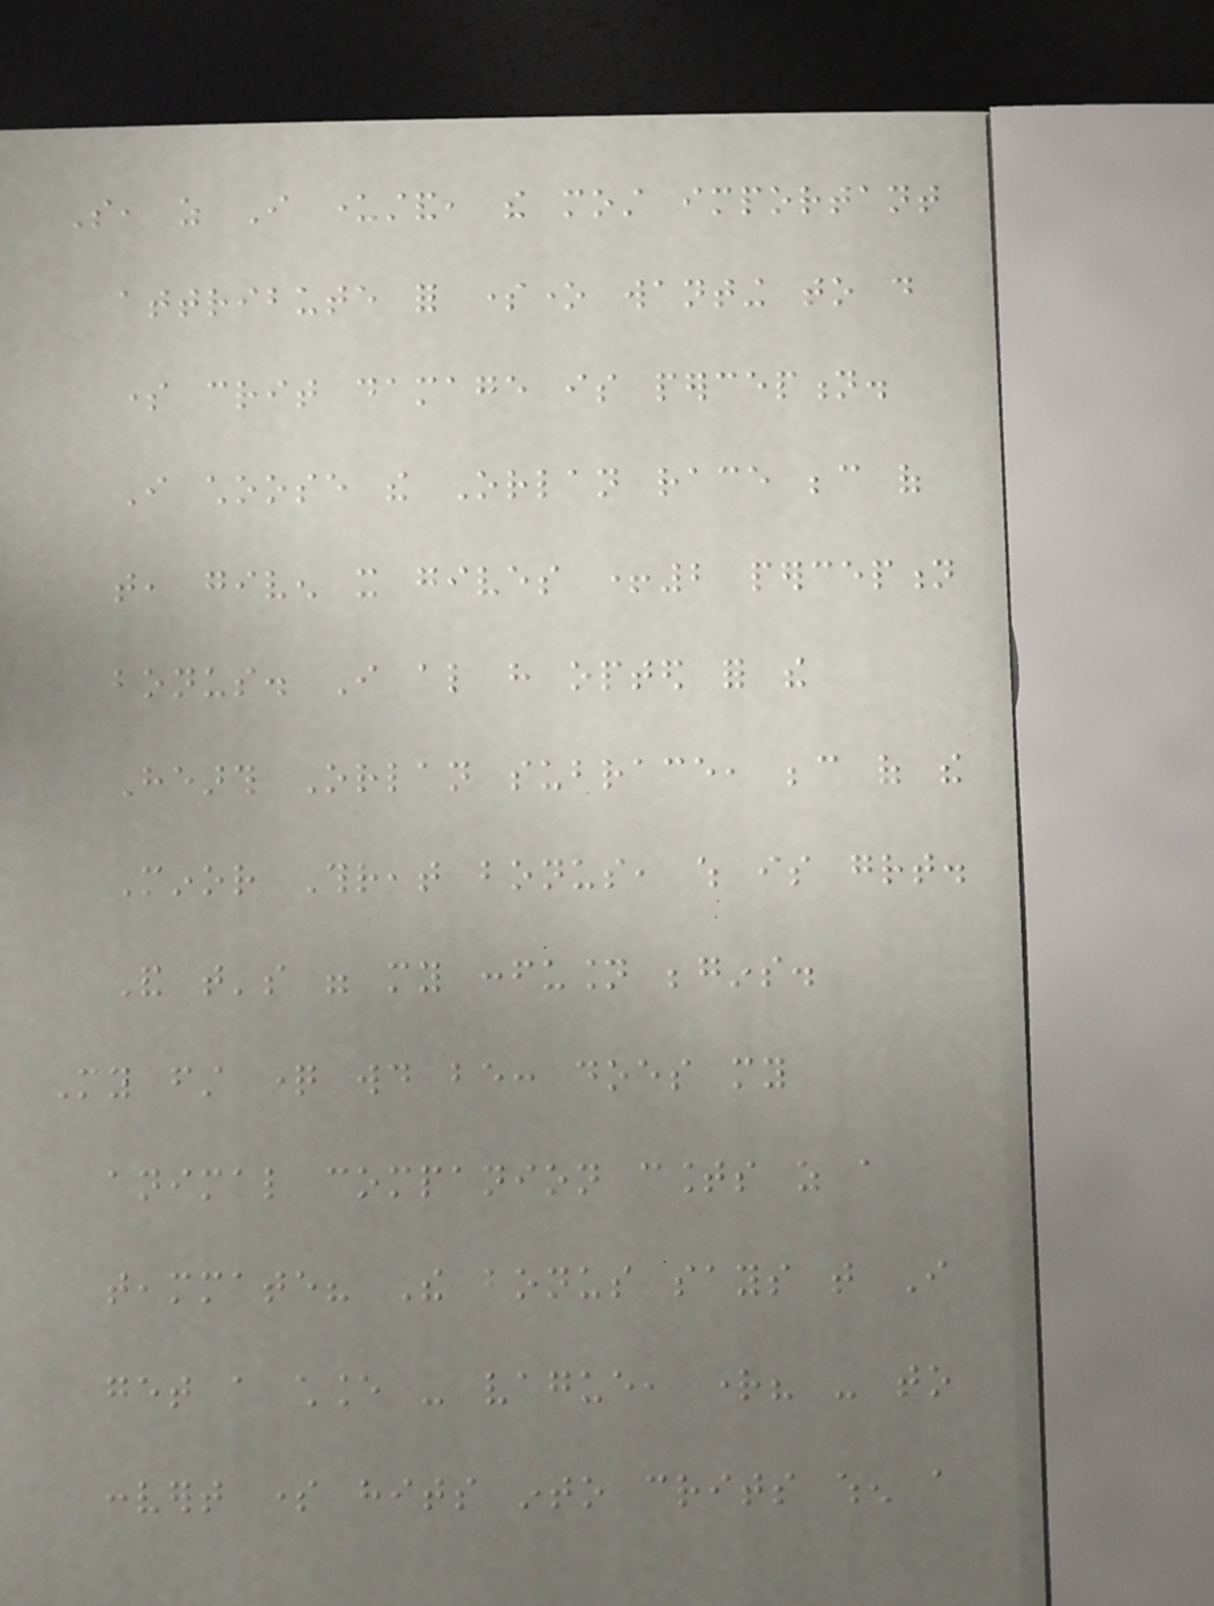So, as I understand, the most important
attribute for someone wanting to do
some crit damage is perception.
I choose the Orlan race because of
that, given it gives +2 perception
bonus. I also have opted for the
Hearth Orlan subrace, because of the
Minor Threat bonus, which is great.
And that's were my confusion begins.
My first question would be: does my
animal companion counts as a
teammate? The bonus says that I
get a chance - vague, right? - to
convert some hits into crits when a
